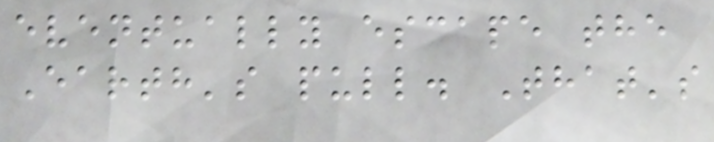eventually escape the
Earth's pull. That's
